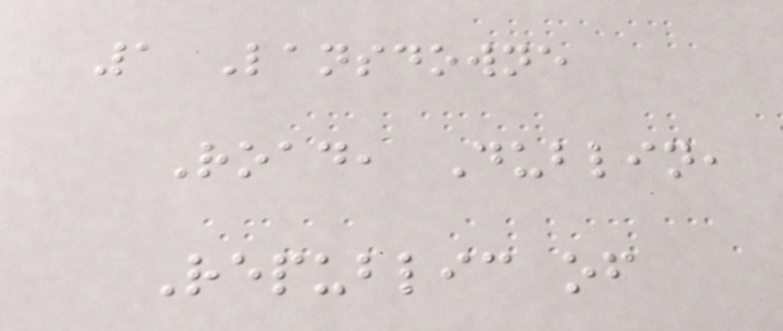1 Lansdowne
Road, Dublin,
Republic of
